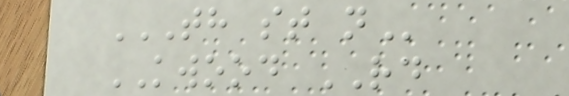TH ST N
KWOOD RD
